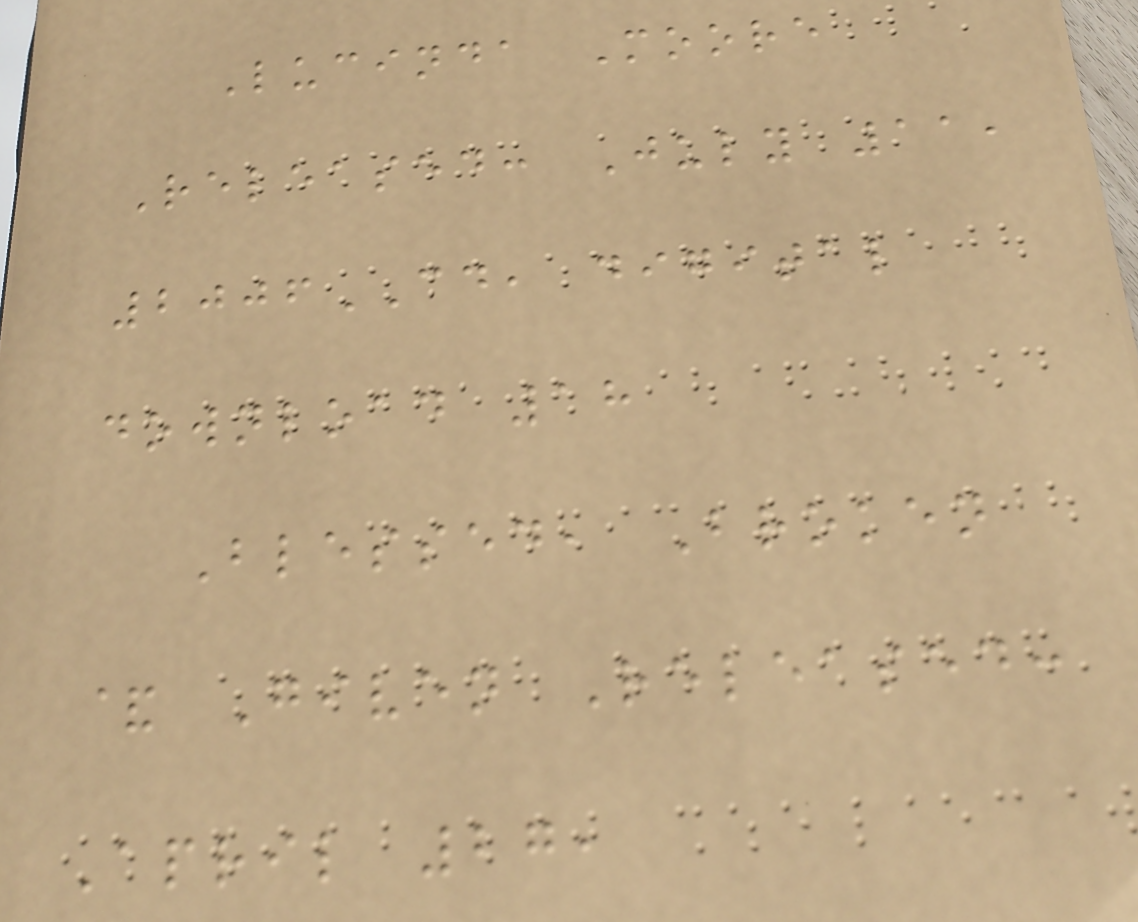Lucinda Moore
Released: July 11,
2006CD, digital
download 18
Blessed, Broken
& Given Released:
April 27,
